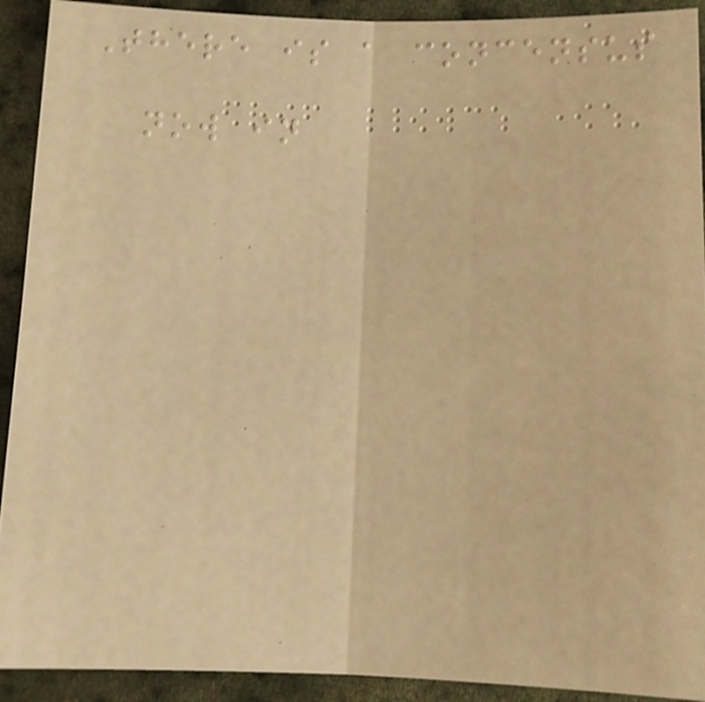There is a concensus
now in
